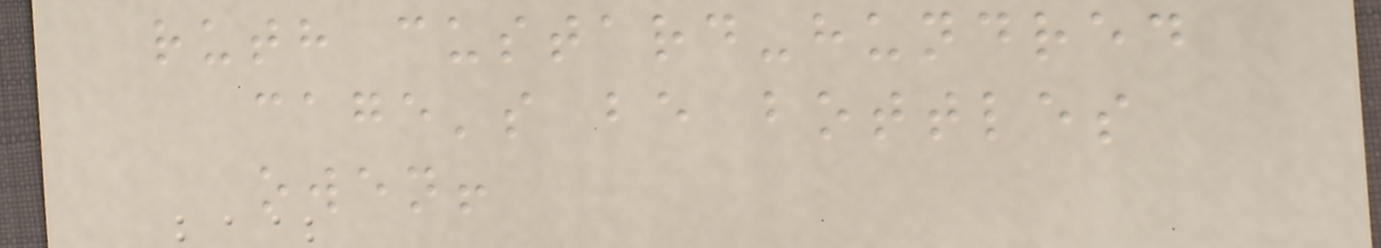ruth custard-hundred
cage's be bottles
owen!
